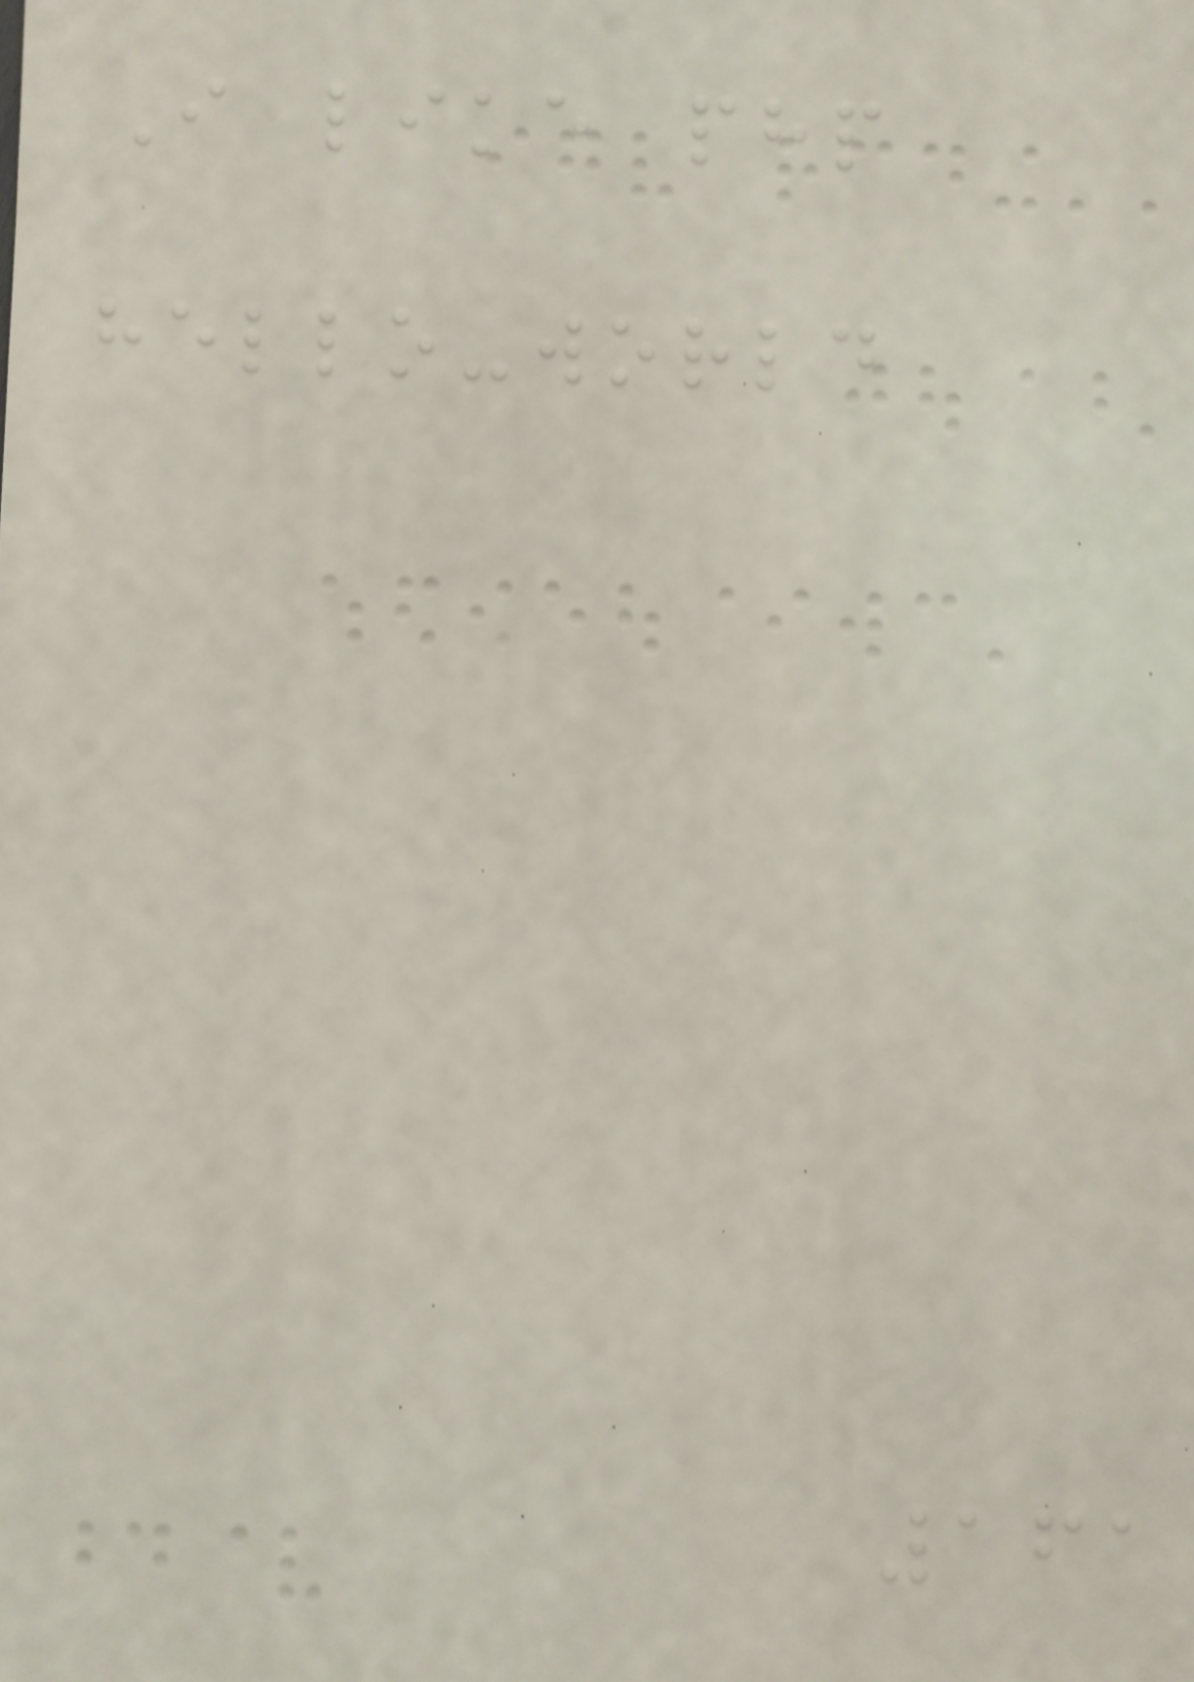I like php
hello-world
161
